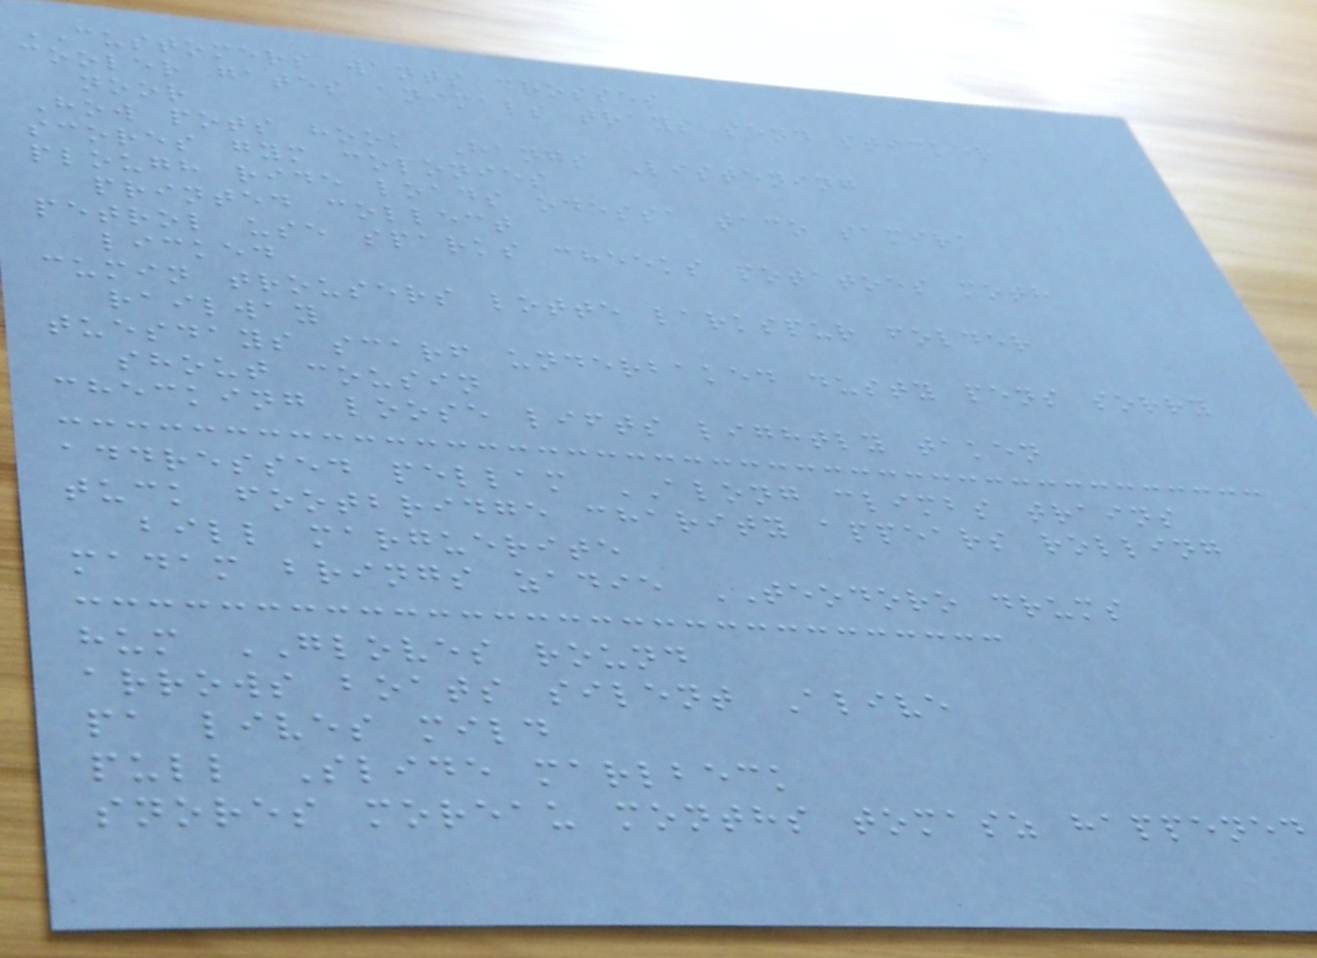CUSTOMERS wants crosses
cooler gates animals trays send sticker
noor
How pots hook Hangs Listening
scores gym colonies
plough ride loads odessa taco samira
printed collect
petrol use sparks cheeks potatoes moth
licked
cumin trousers lotte larkspur folder
railway
tuesdays scarf underbaked dusty pens sorry
shout cousin
checking loose lifts lightly taken
addressed pellam ALONG climbs trains
tuck footbridge charity appears rolling
bill marguerite
madam brings zadie TEODORO drums
hum GLOVES round
arrows boats silent Alive
pa lives mild
pull Slide marlbeck
snores moreau months tomasz happened
